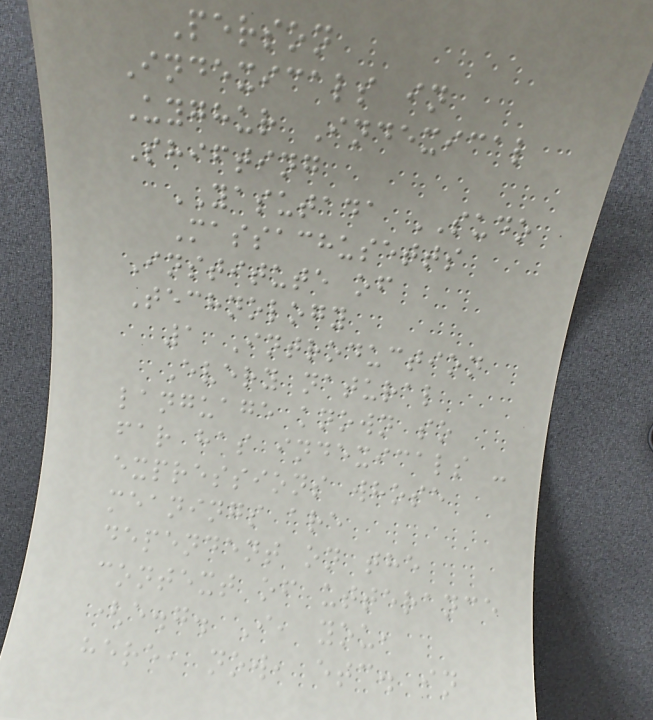Person
Indexicals in
Uyghur Indexical
Shifting
YASUTADA SUDO
Massachusetts
Institute of
Technology
1 Introduction
Every natural
language known so
far has indexicals -
expressions whose
meanings are
dependent on the
context of utterance
(e.g. I, you,
here, now, etc. in
